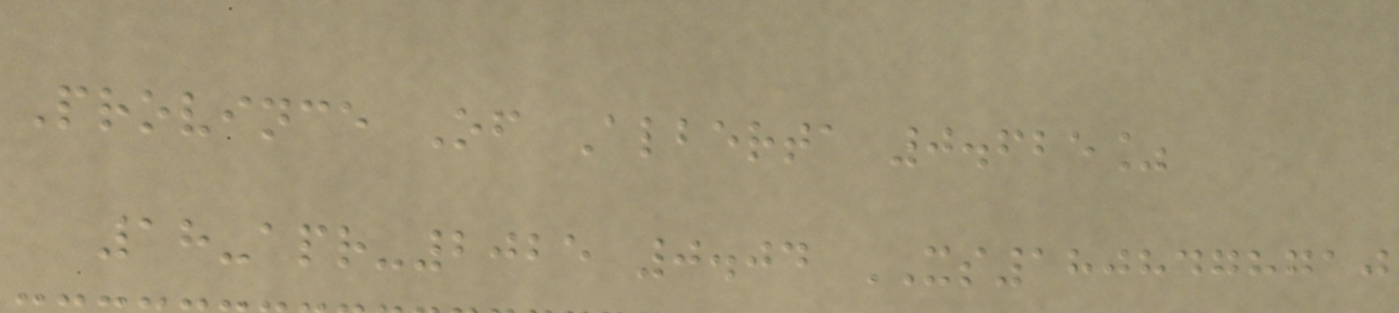Province Of Alberta 0.625%
18-apr-2025 0.04 XS1808478710
